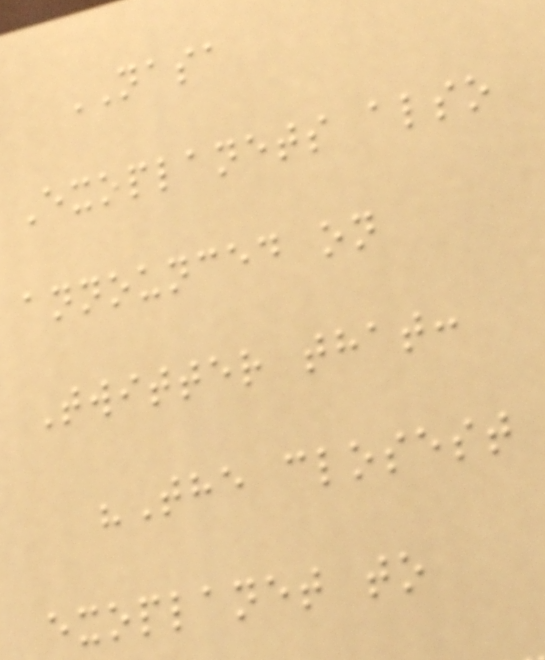NASA
Exoplanets also
announced on
Twitter that:
"The closest
exoplanet to
